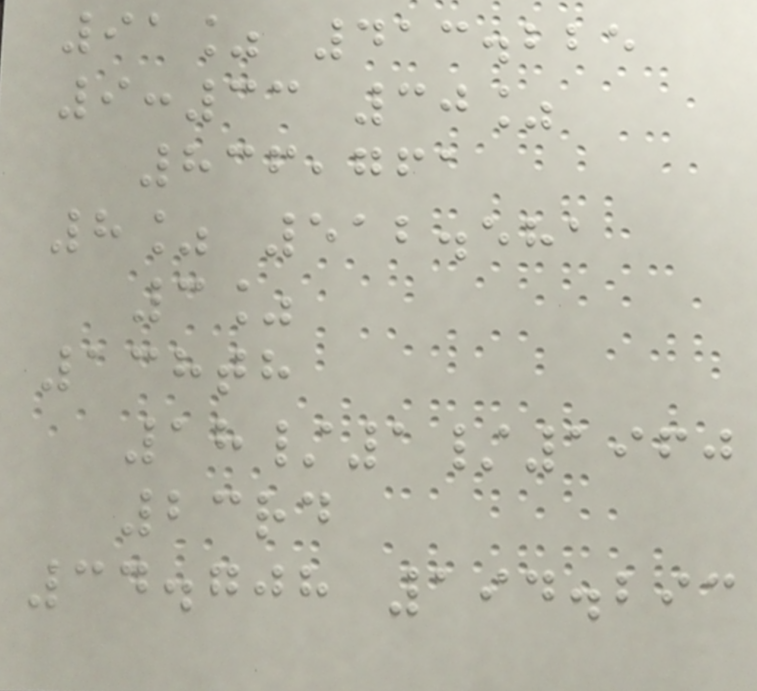91% 413.225
9:33 30%
836,761
8% 512.581
3%
138th
18/1/1960
23rd
34.708 194.293
